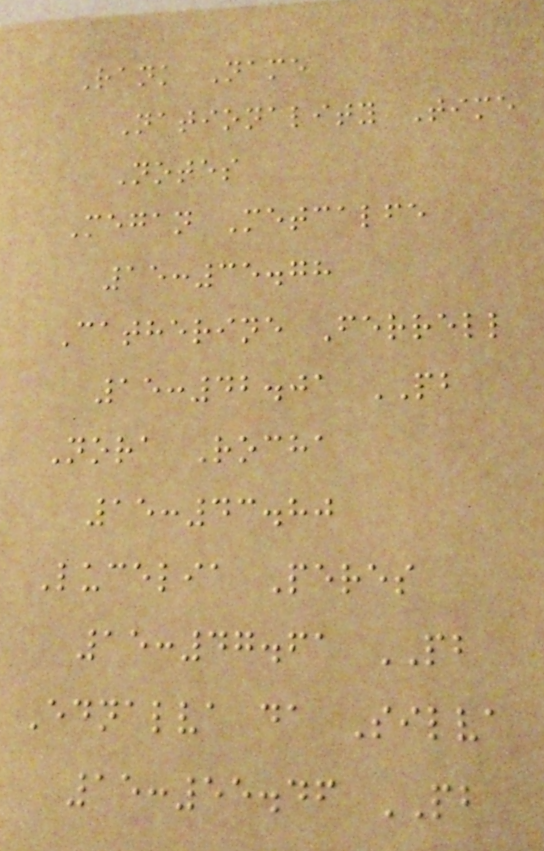Rank Name
Nationality Time
Notes
Megan Metcalfe
15:35.78
Catherine Ferrell
15:42.01 PB
Nora Rocha
15:43.80
Lucelia Peres
15:47.61 PB
Ednalva da Silva
15:55.46 PB
